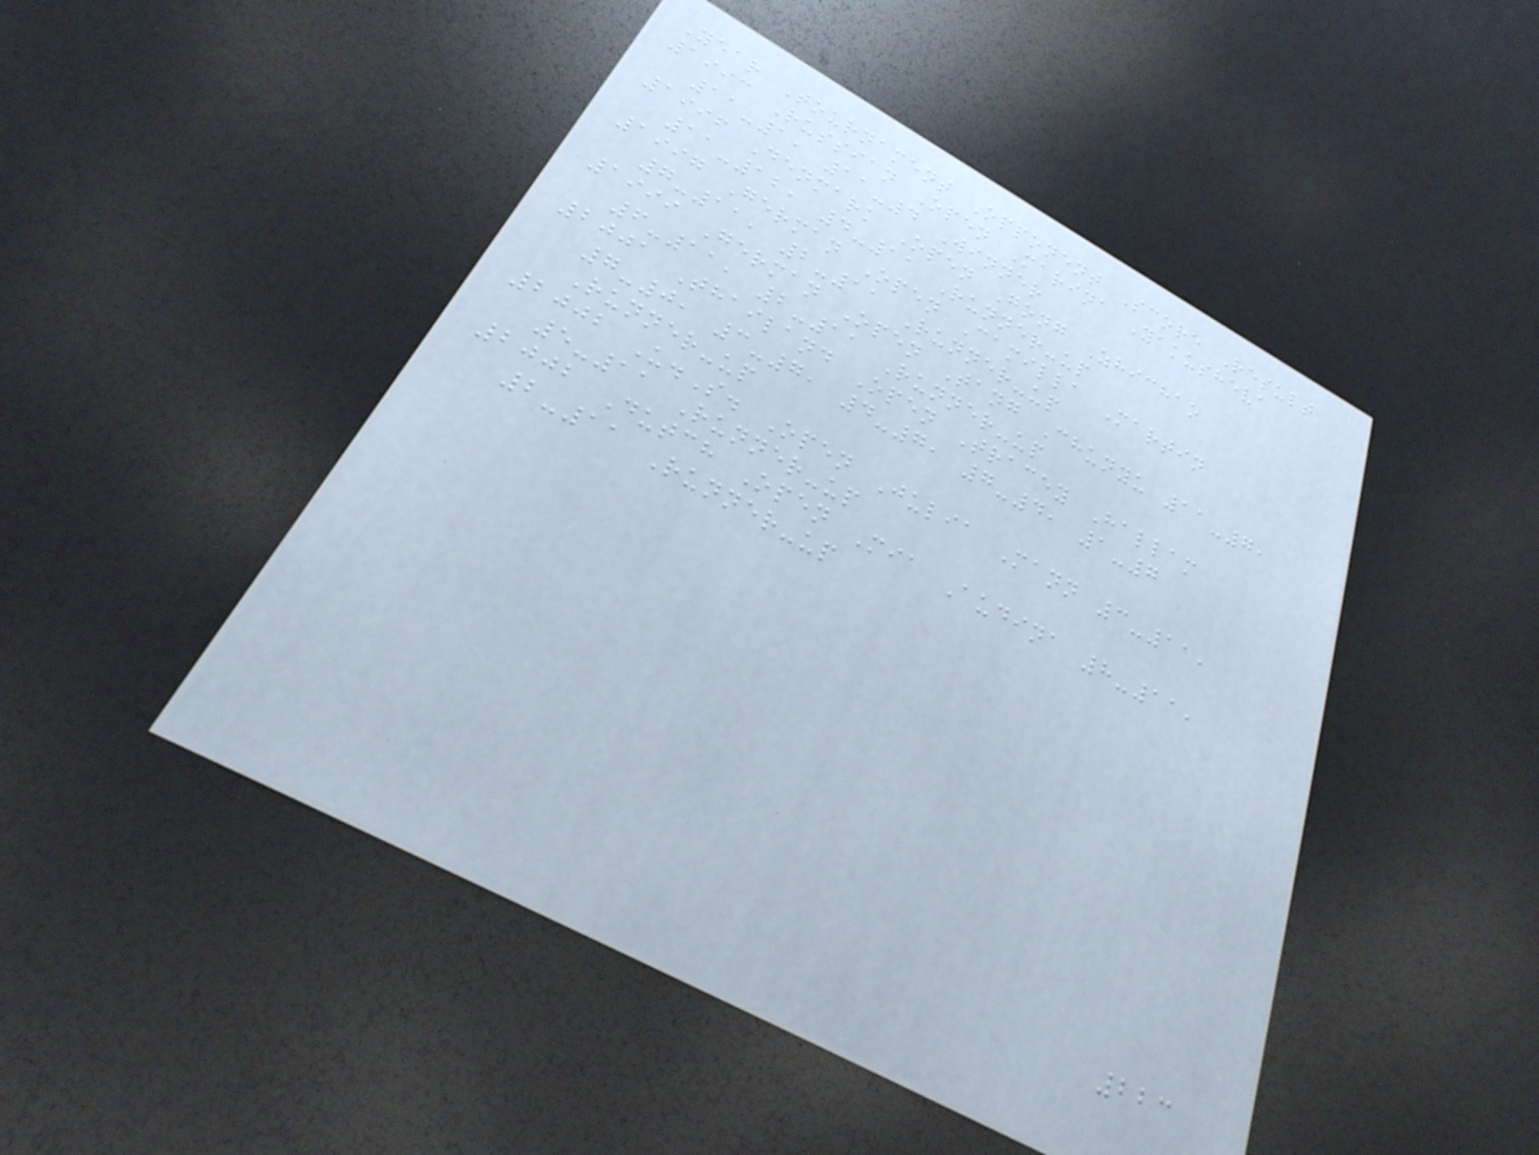Year Tournament Opponent Score Result
1993 Russian Open Marina Yakusheva
11-1, 11-4 Winner
1996 Denmark Open Gong Zhichao
11-12, 4-11 Runner-up
1997 German Open Camilla Martin
7-11, 2-11 Runner-up
1999 German Open Tang Chunyu 11-7,
6-11, 2-11 Runner-up
2001 Thailand Open Tracey Hallam
7-0, 3-7, 4-7, 7-4, 1-7
Runner-up
2002 U.S. Open Julia Mann 3-11,
5-11 Runner-up
2002 Dutch Open Mia Audina 8-11,
2-11 Runner-up
223
